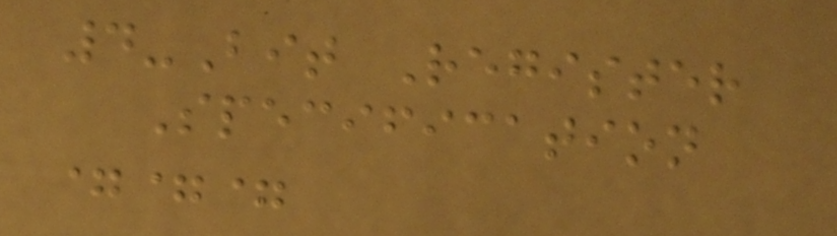4-Bit Register
Specification
===
